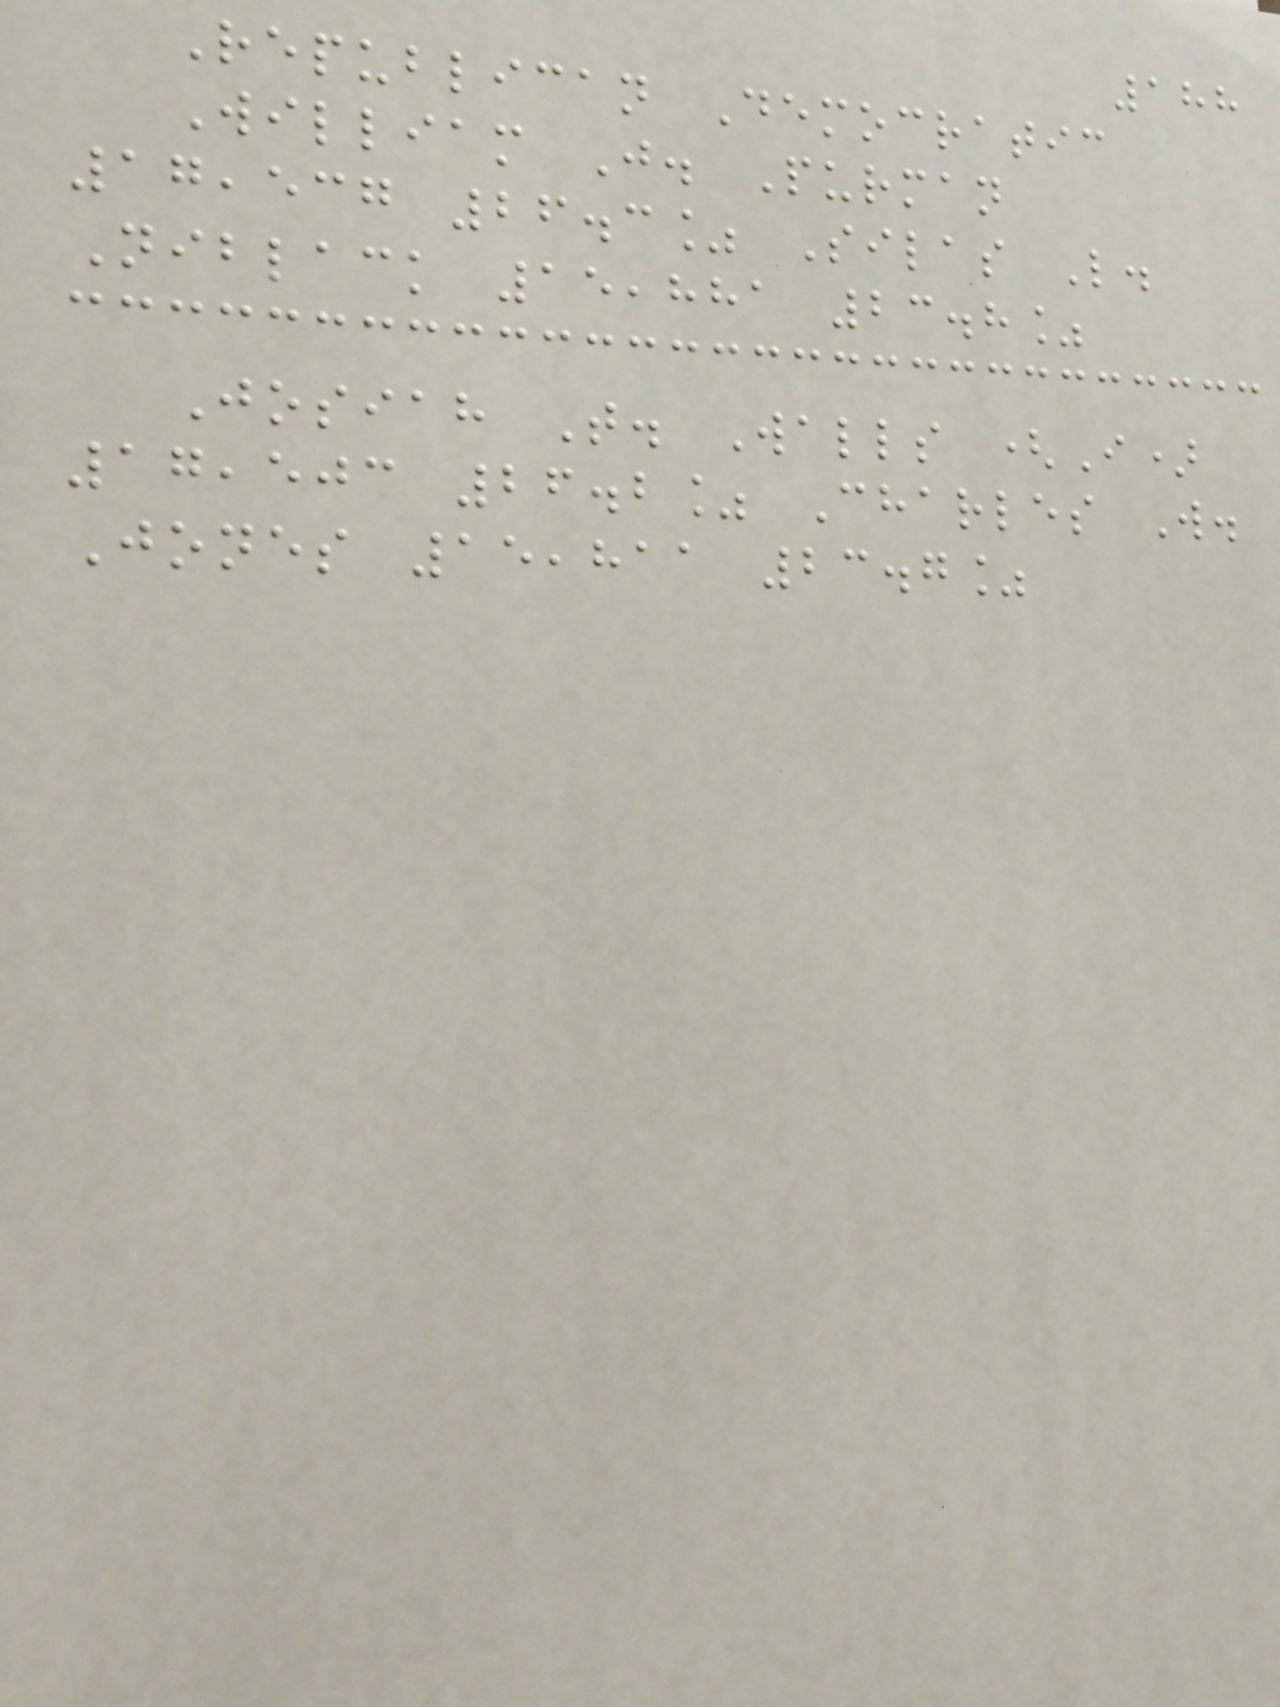188
Republican Democratic
William J. Purman
17,537 26.3% Silas L.
Niblack 15,881 23.8%
Josiah T. Walls (I)
17,503 26.2% Charles W.
Jones 15,811 23.7%
